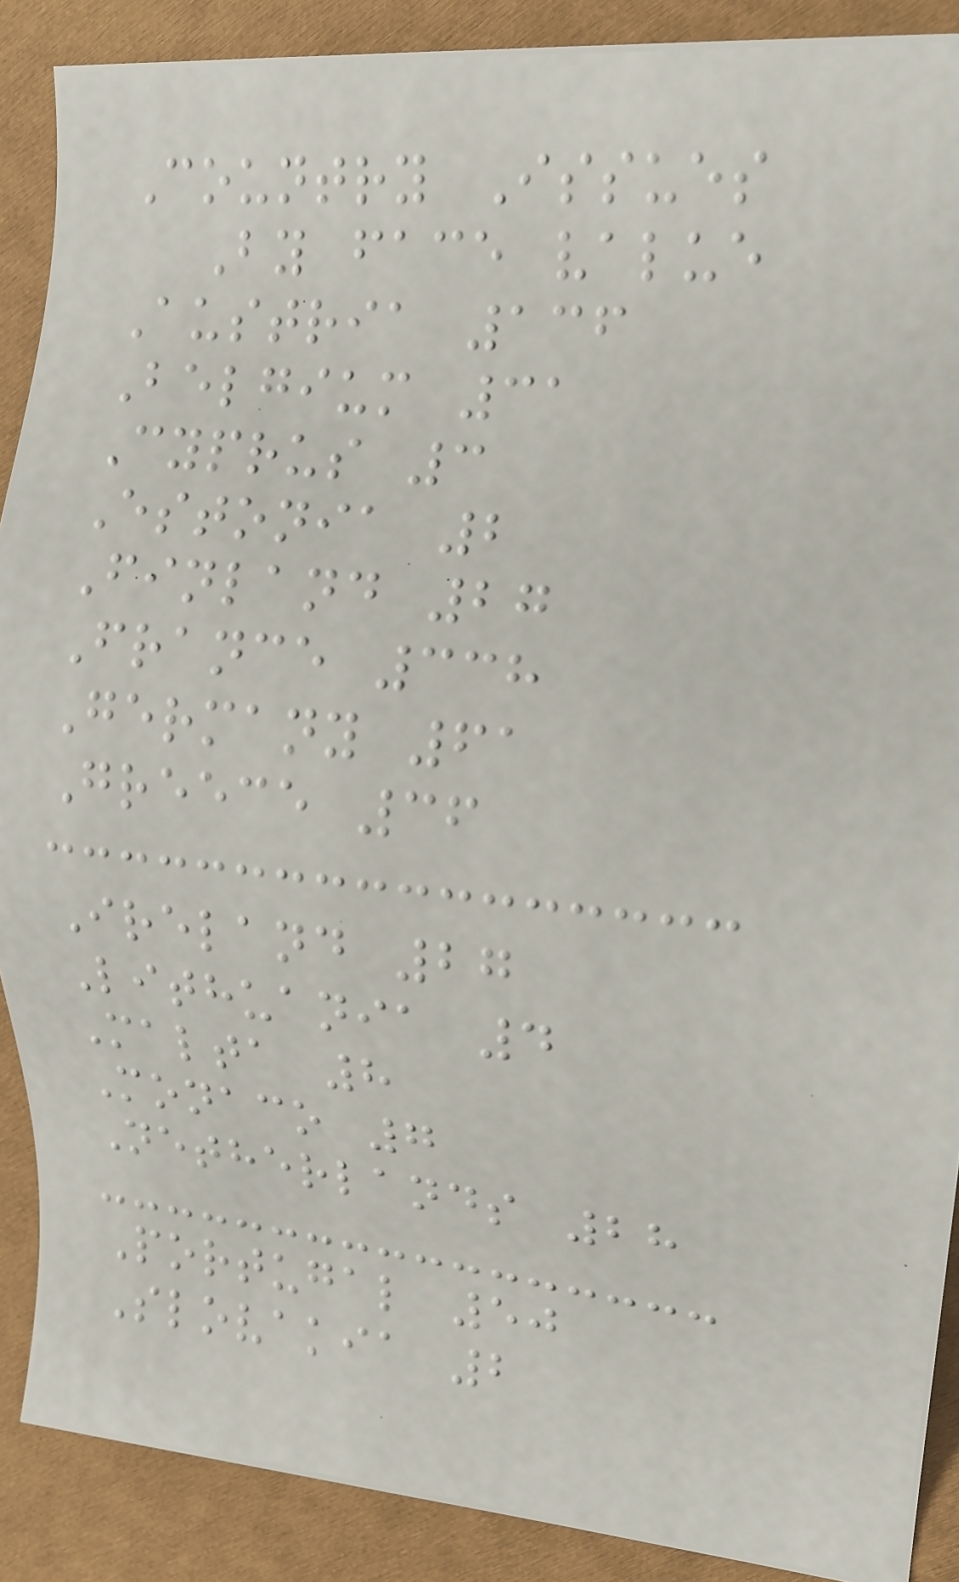Country Issues
By face value
Austria 136
Belgium 31
Cyprus 3
Estonia 2
Finland 27
France 338
Germany 61
Greece 36
Ireland 27
Lithuania 4
Malta 8
Monaco 7
Netherlands 28
Portugal 50
Slovakia 2
